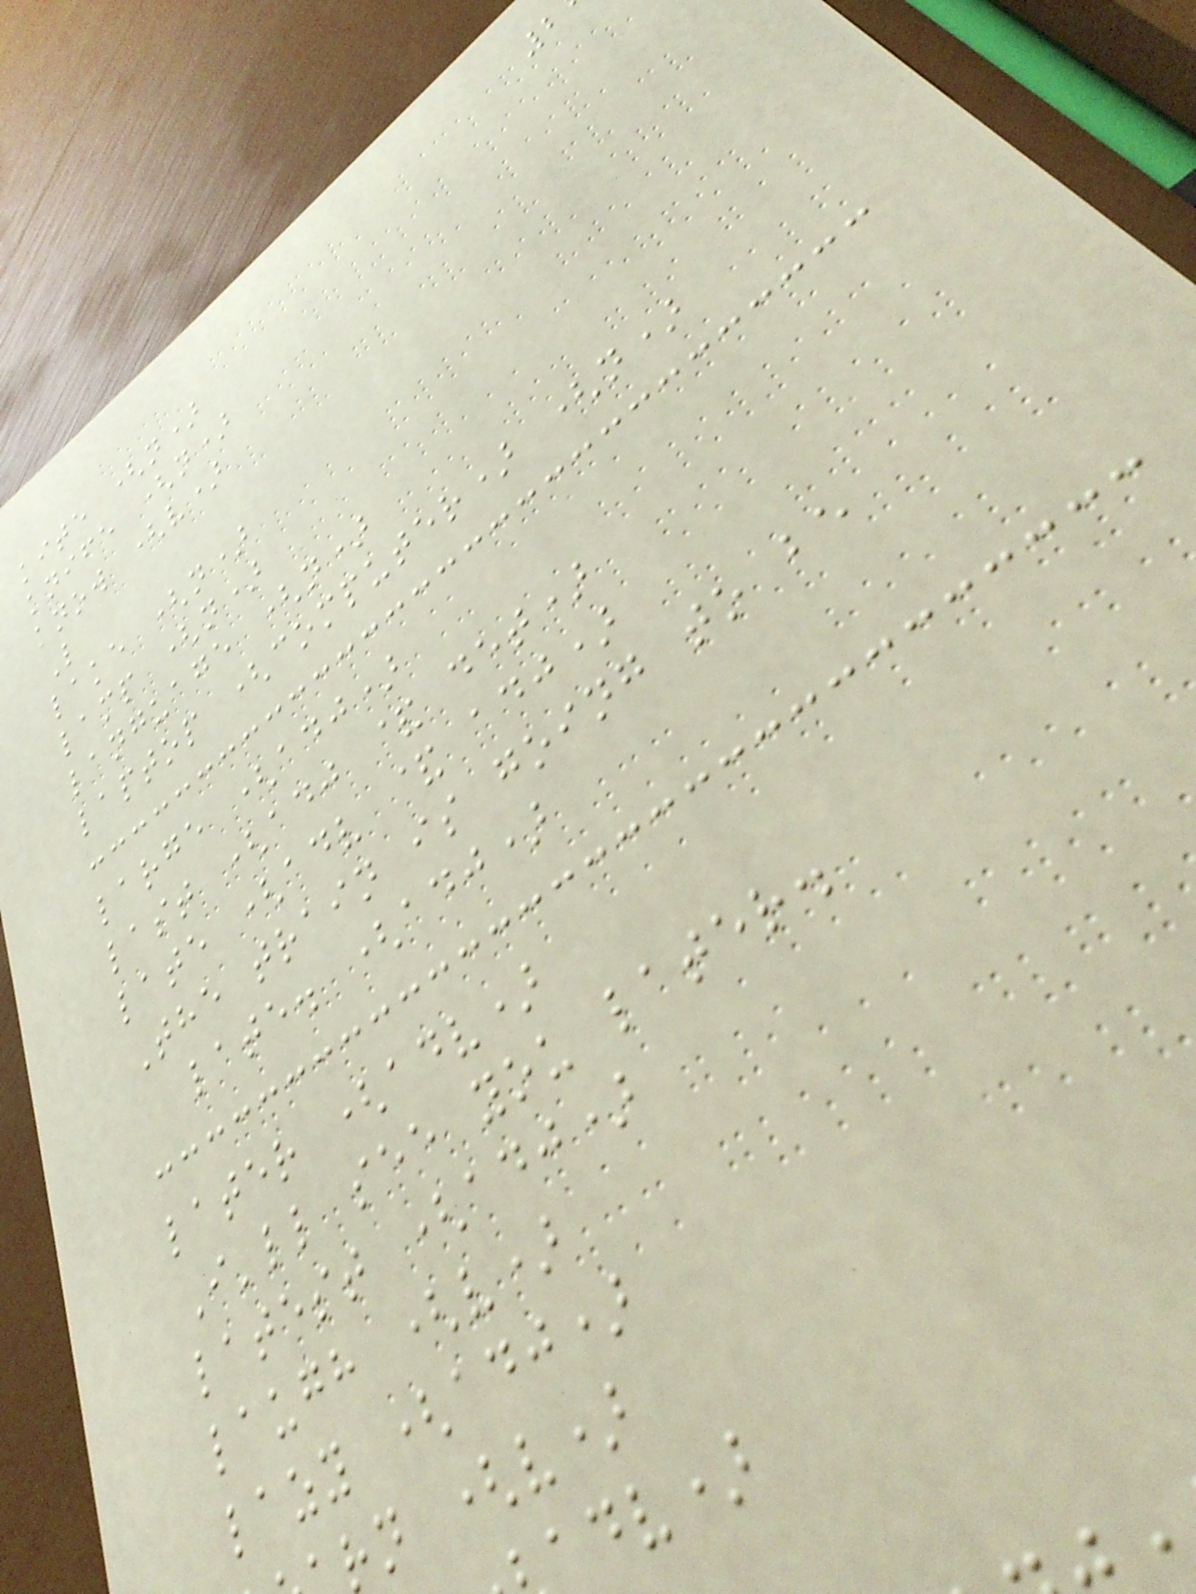kite (n)
knife (n)
know (v)
L
lake (n)
lamp (n)
language (n)
laptop (computer) (n)
large (adj)
last (adj & det)
late (adv & adj)
The train is going to be
late. (adj)
later (adv)
I'll see you later.
latest (adj)
laugh (v)
lazy (adj)
rn (v)
adv)
